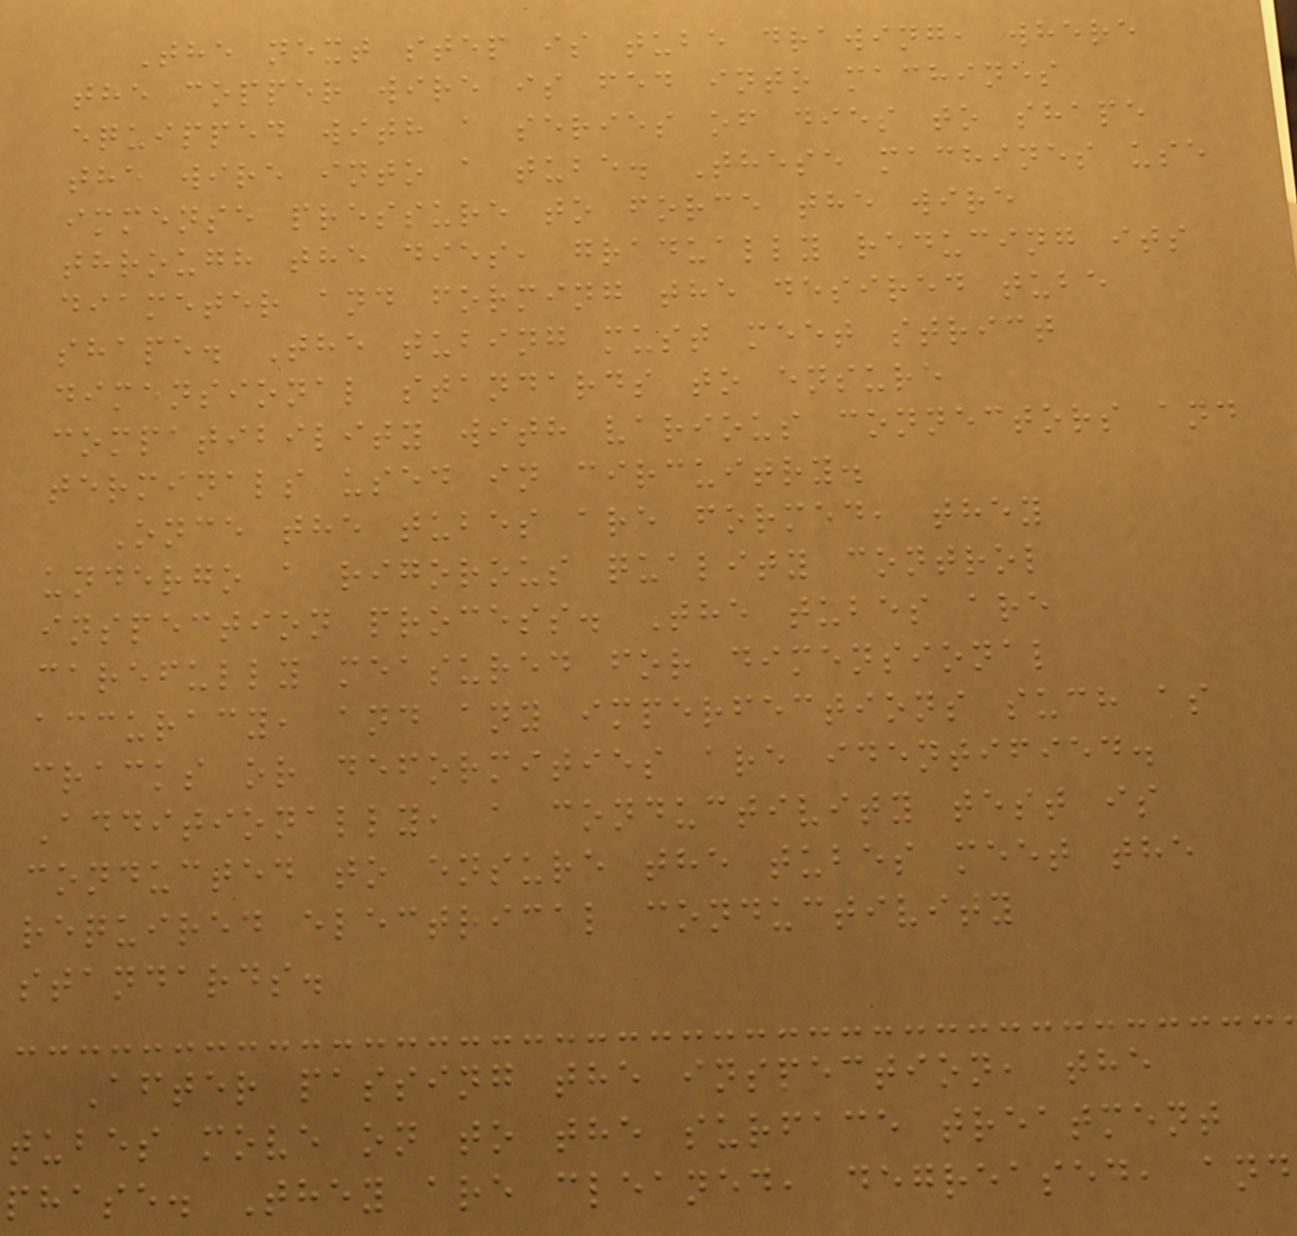The next step is tube drawing, where
the copper wire is fed into machines
equipped with a series of dies to shape
the wire into a tube. These machines use
immense pressure to force the wire
through the dies, gradually reducing its
diameter and forming the desired tube
shape. The tubing must meet strict
dimensional standards to ensure
compatibility with various connectors and
terminals used in circuitry.
Once the tubes are formed, they
undergo a rigorous quality control
inspection process. The tubes are
carefully measured for dimensional
accuracy, and any imperfections such as
cracks or deformities are identified.
Additionally, a conductivity test is
conducted to ensure the tubes meet the
required electrical conductivity
standards.
After passing the inspection, the
tubes move on to the surface treatment
phase. They are cleaned, degreased, and
